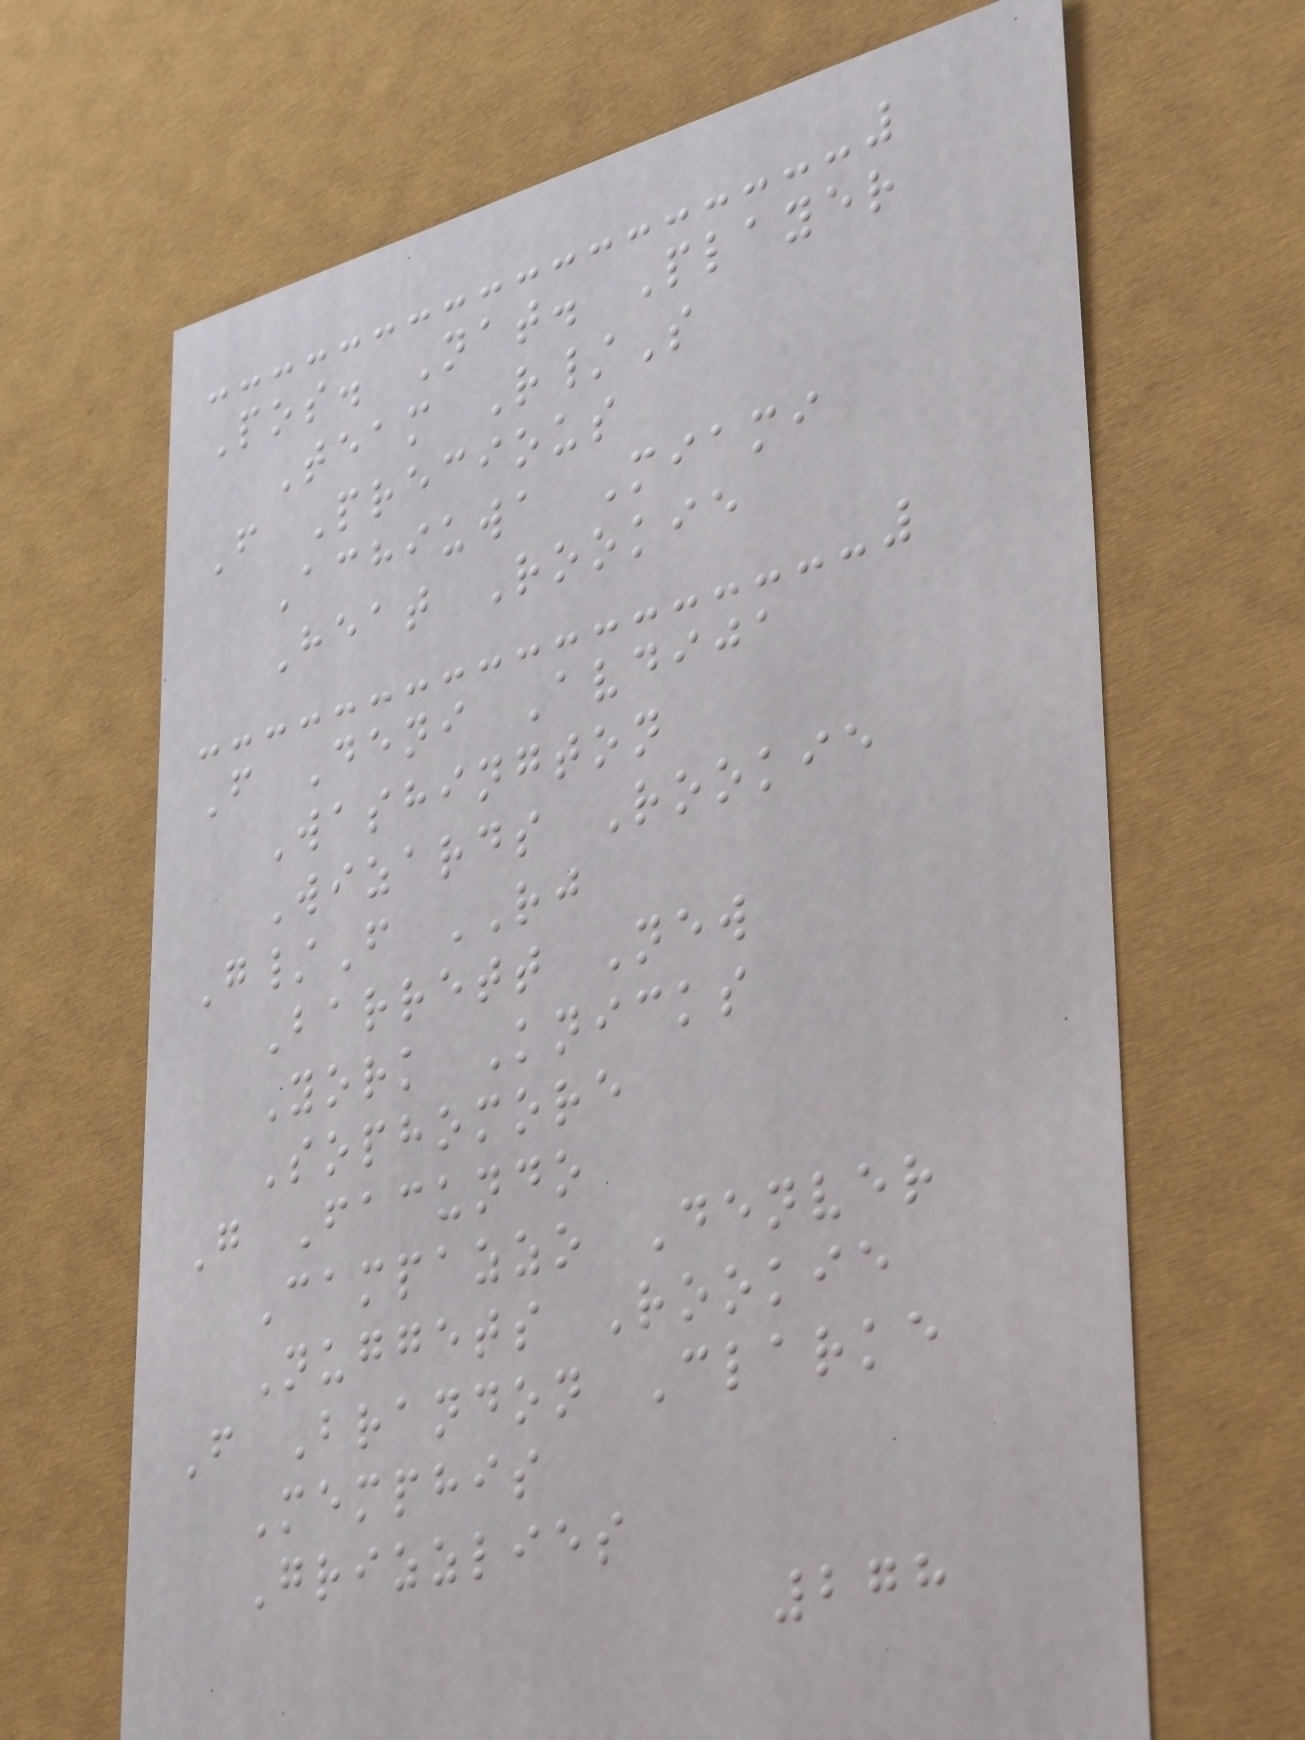Pos. Nat. Player
Team R/S
F Precious
Achiuwa Miami
Heat Rookie
F Deni Avdija
Washington
Wizards Rookie
G/F RJ
Barrett New
York Knicks
Sophomore
G Facundo
Campazzo Denver
Nuggets Rookie
F Brandon Clarke
Memphis
Grizzlies
278
